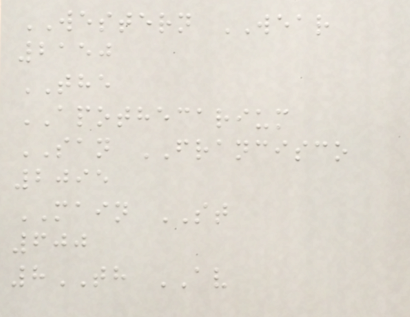WESTERN WEAR
2150
THE
APOTHECARIUM
SAN FRANCISCO
2095
MAIN ST
600
8TH AV
